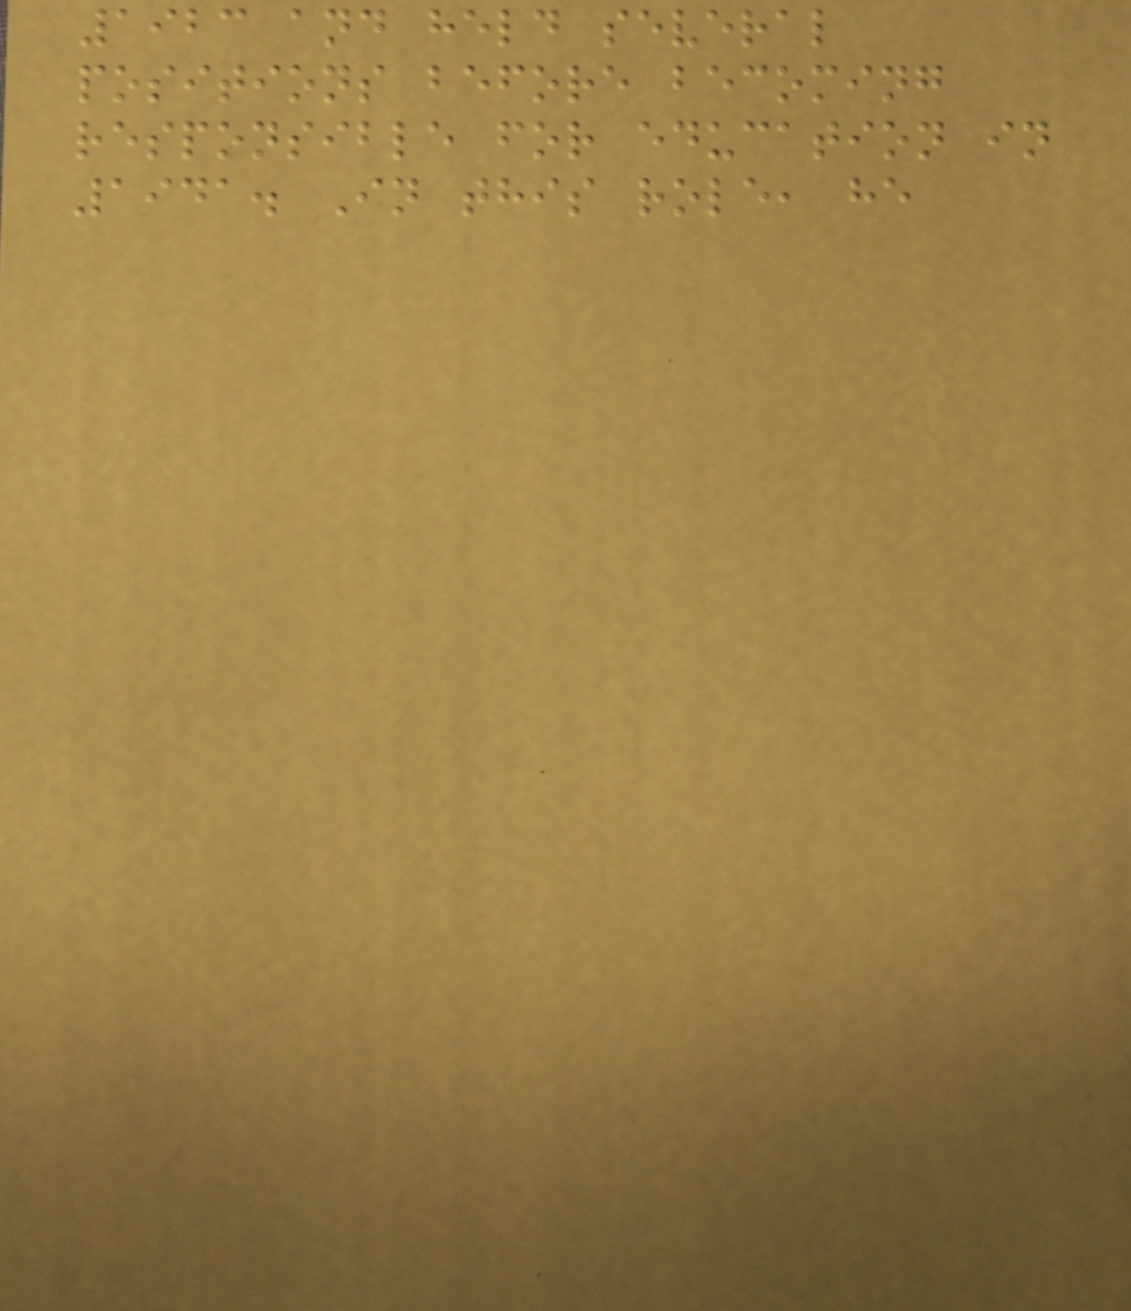1923 and held several
positions before becoming
responsible for education in
1941. In this role, he
